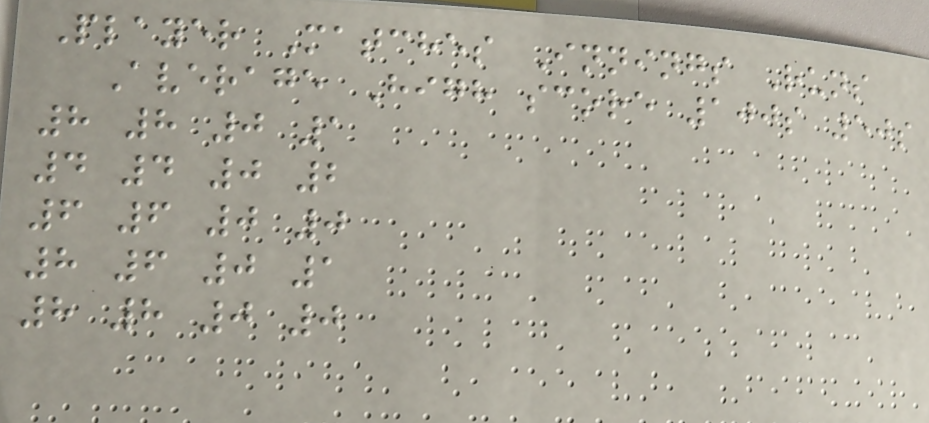Player Matches Innings Runs
Average High score 100s 50s
8 8 0 1
4 4 0 2
6 6 0 0
8 6 0 1
8 8 0 0
